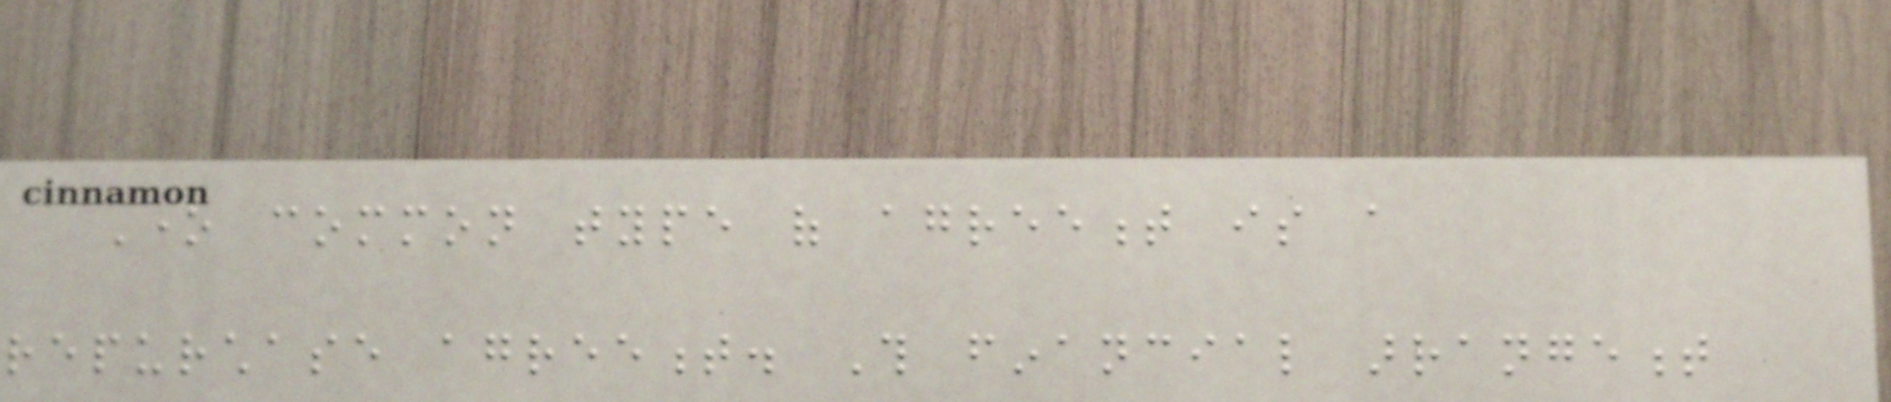One common type of agreement is a
repurchase agreement. This financial arrangement
